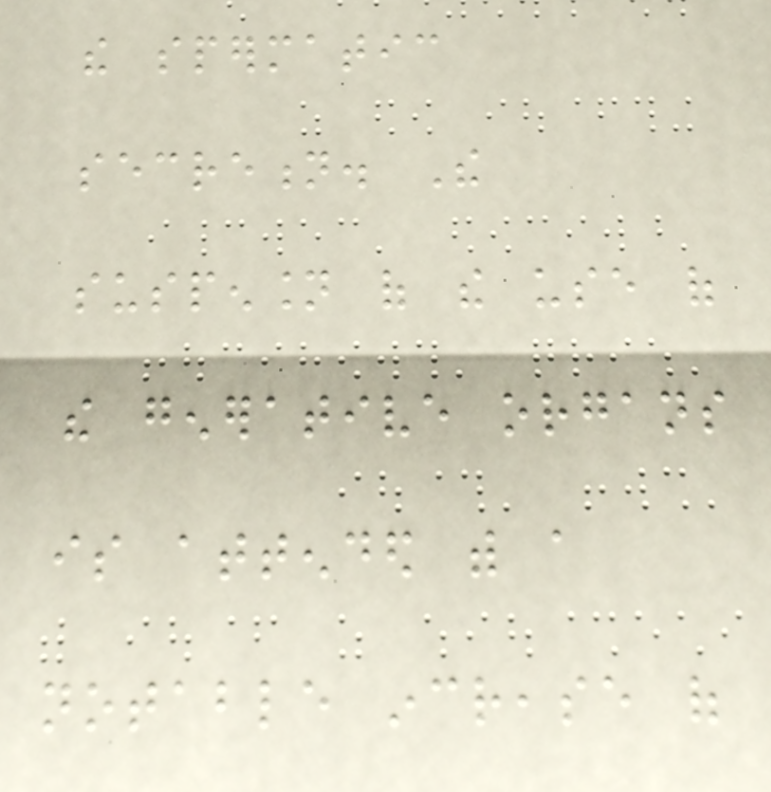the spermatic
secretion. The
suspension of the use of
the generative organs
is attended with a
notable increase of
